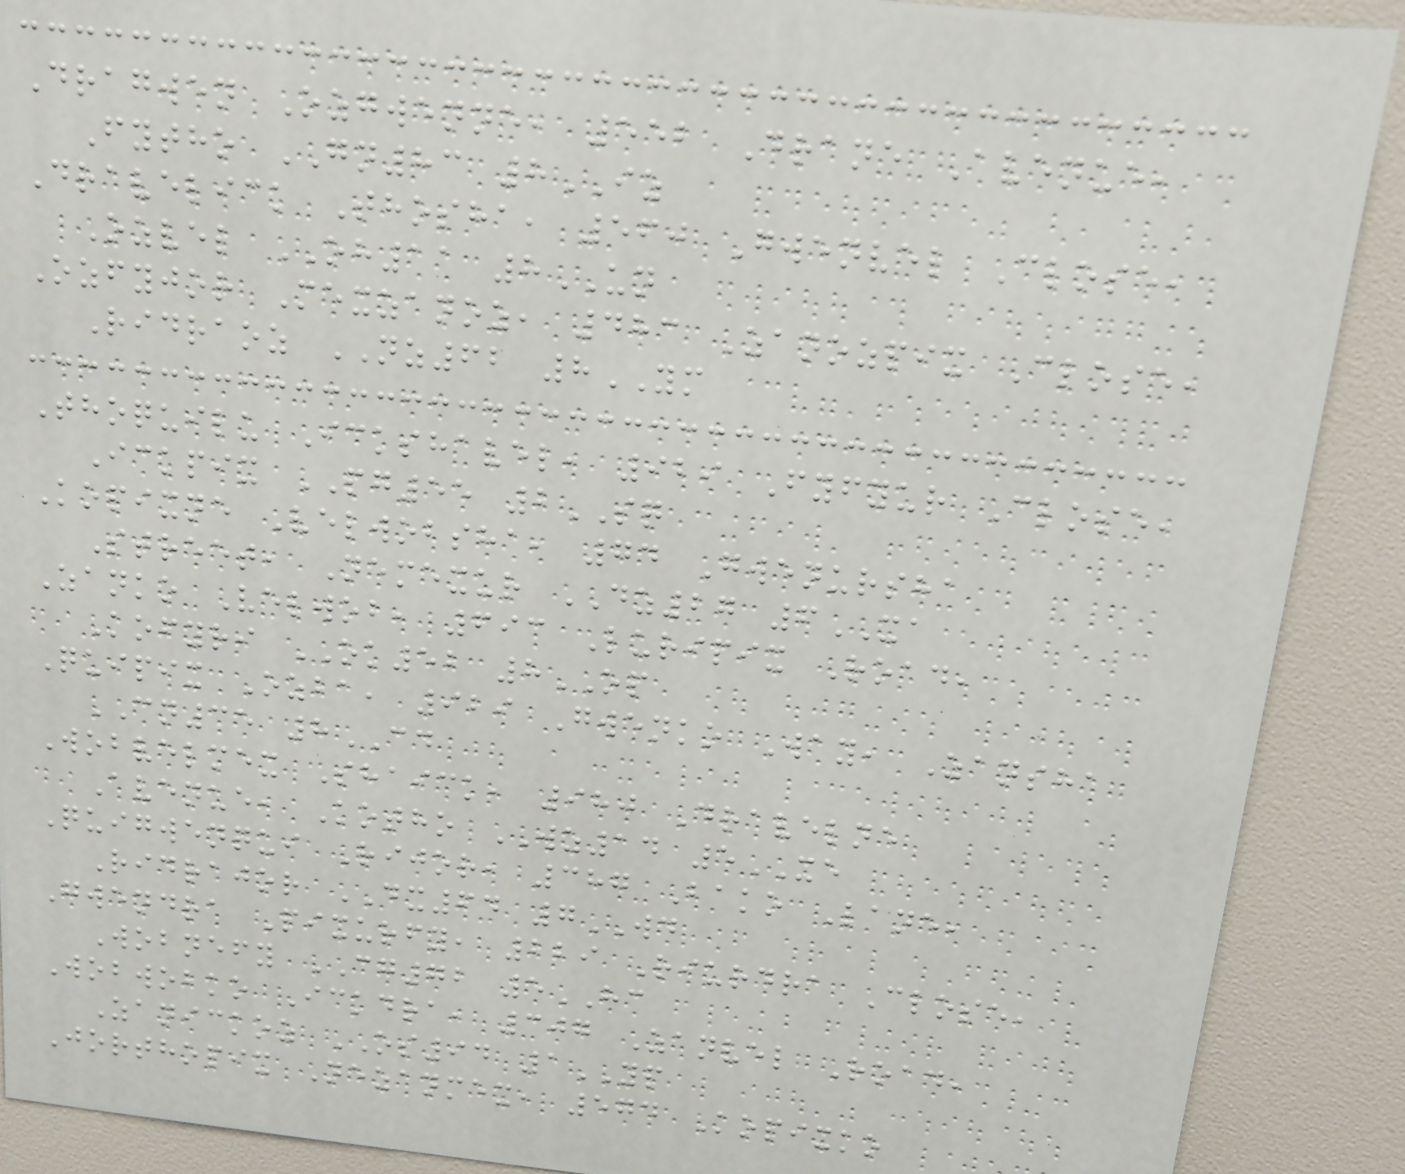Dragwen Ozgwenne, 552 Drane Avenue,
Fytho GN83 8IZ
Dravelick Thosha, 560 Gwenvel Close,
Ozvel OH11 8UN
Ozfyjor Mexzanoz, 483 Zanozpix Close,
Ridraoz NZ62 8YM
Thoquilu Ickshavel, 929 Fyfyur Close,
Ickpix PG55 2SQ
Kopixne Velwobsha, 74 Gwenursha
Street, Nemexur DZ27 6XA
Zanko Velwob, 693 Luripix Road,
Kofyri OK52 8OP
Quipix Ozba, 929 Gwenko Way, Zansha
CN35 8CD
Wobvelmex Shaick, 980 Dravelne
Avenue, Kotho WZ14 5XE
Quigwenqui Rijor, 387 Bako Lane,
Ridrajor DX64 7WD
Gwendra Pixurfy, 229 Riurdra Close,
Wobnefy CG72 5HC
Wobwobko Ickdra, 307 Zanvel Road,
Zanickoz OS94 1YP
Jorthopix Nezanmex, 574 Kopixko
